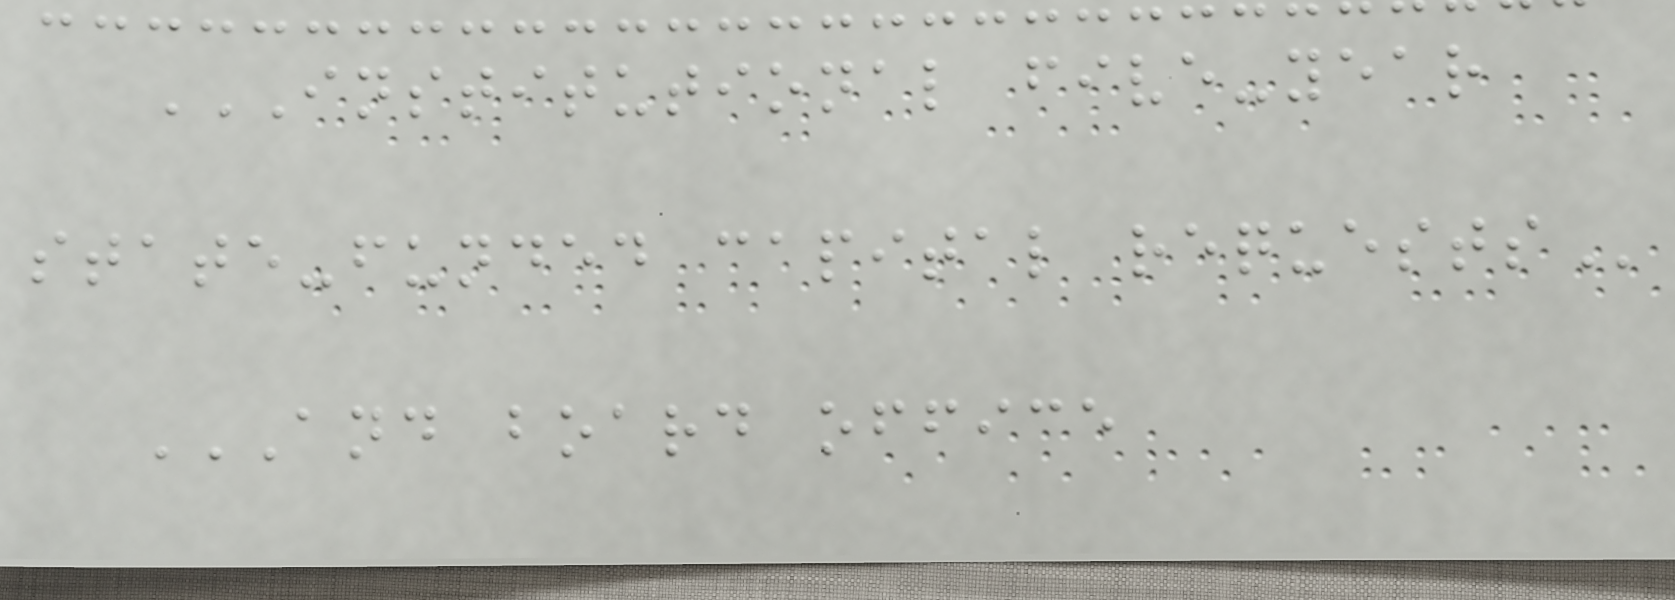INSTITUTIONAL FIVE-YEAR
STATE-FUNDED CAPITAL REQUESTS
AND BOARD OFFICE
